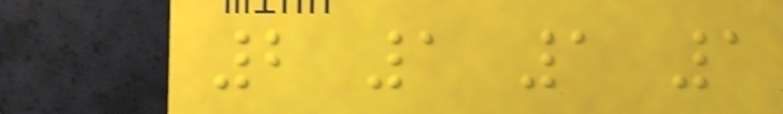2 1 1 1
